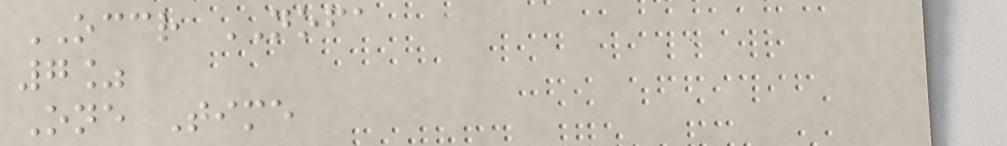OCCR NOFA
7%
One Time
